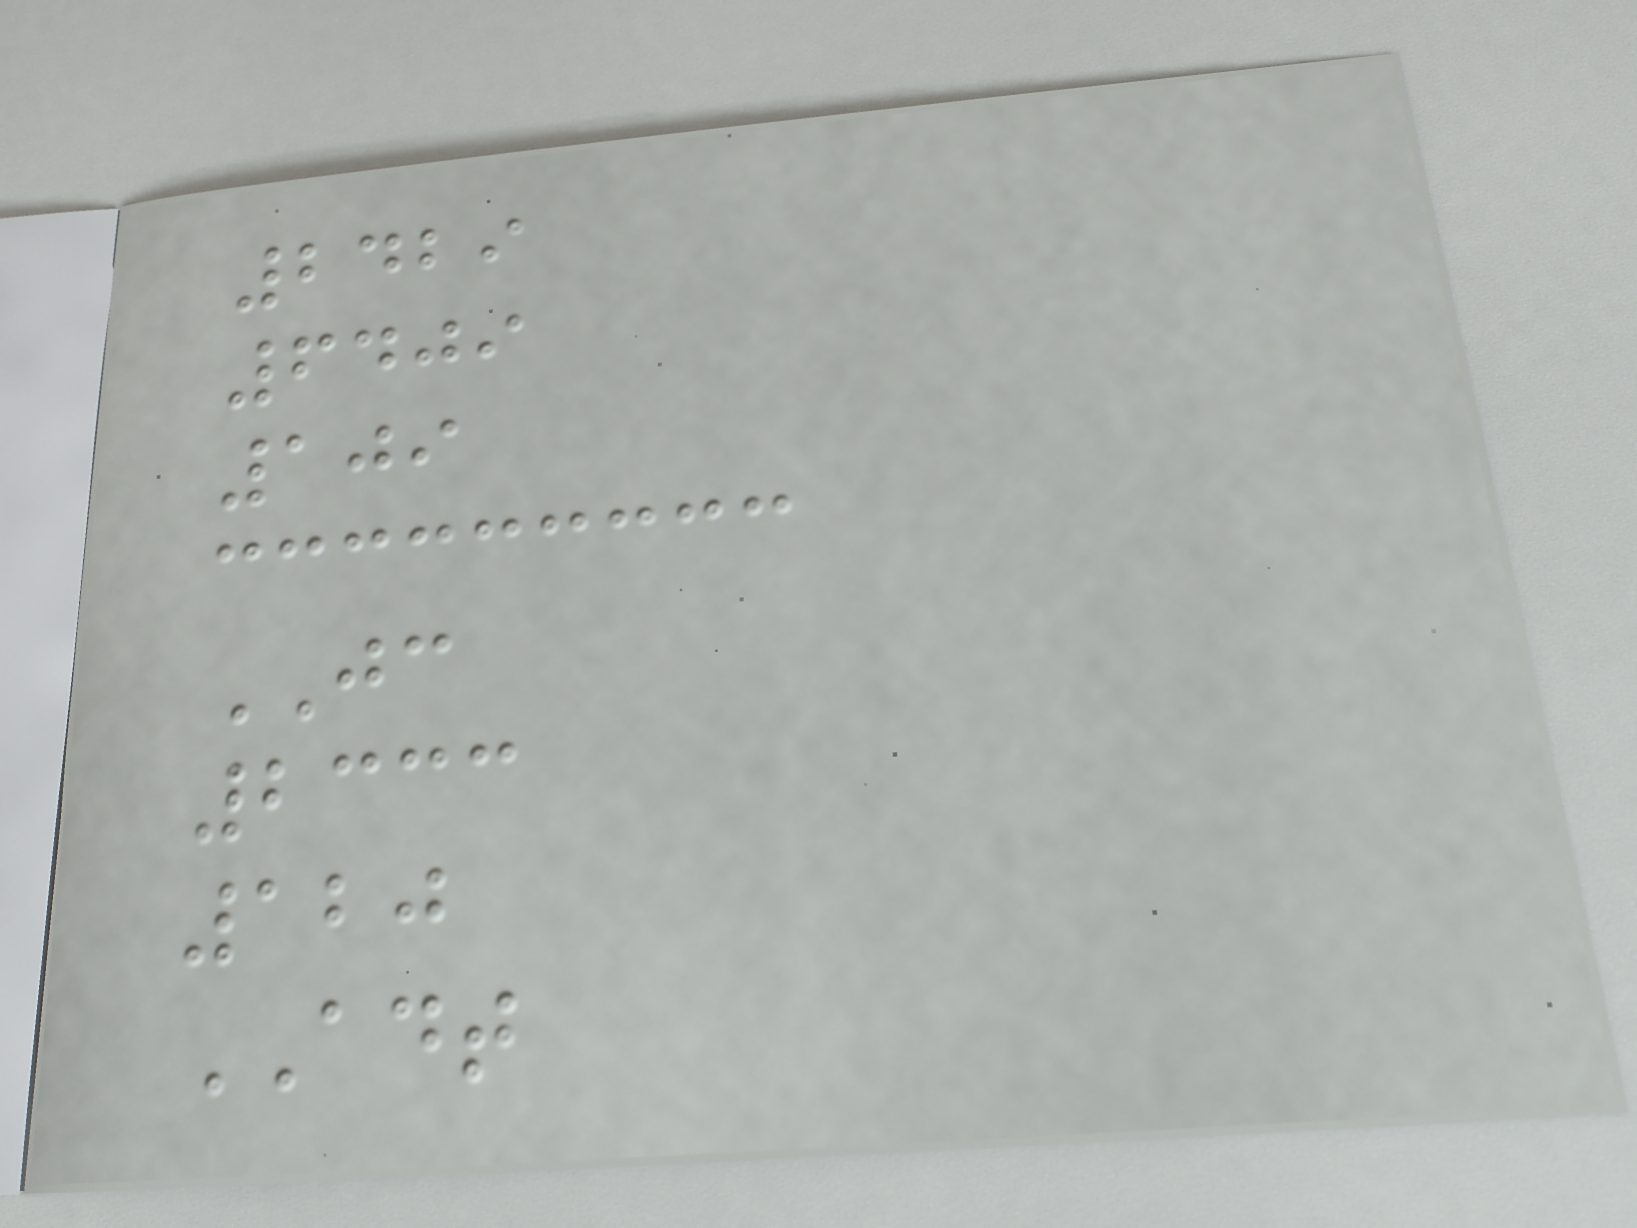2429
6409
109
JC
2333
120
ADT
